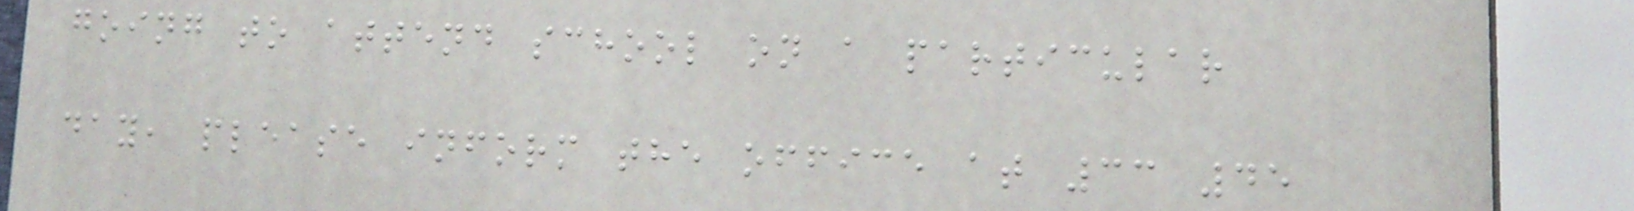going to attend school on a particular
day, please inform the office at 33 45
